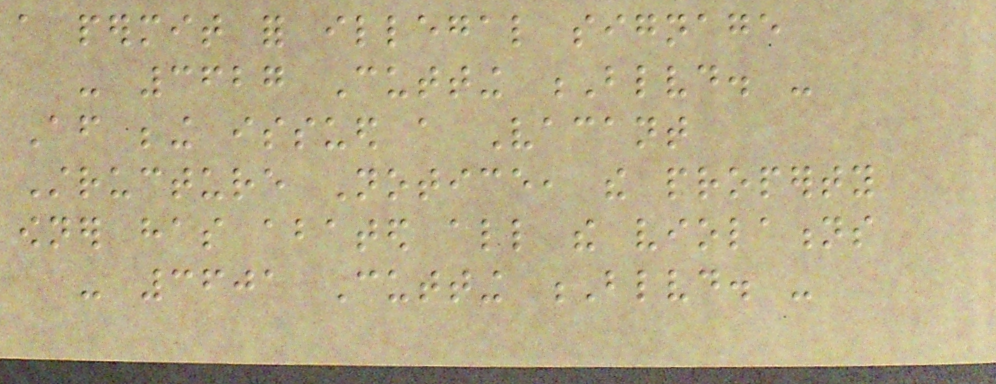a permit for illegal signage
- 3627 Cutting Blvd. -
After being issued a Vacant
Structure Notice, the property
owner has abated all the violations
- 3601 Cutting Blvd. -
